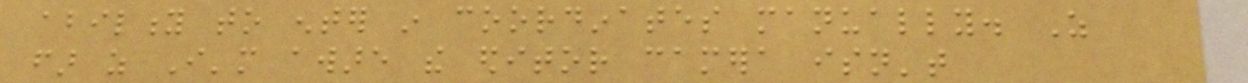ability to enter in coordinates manually. As
far as I'm aware the editor camera isn't
